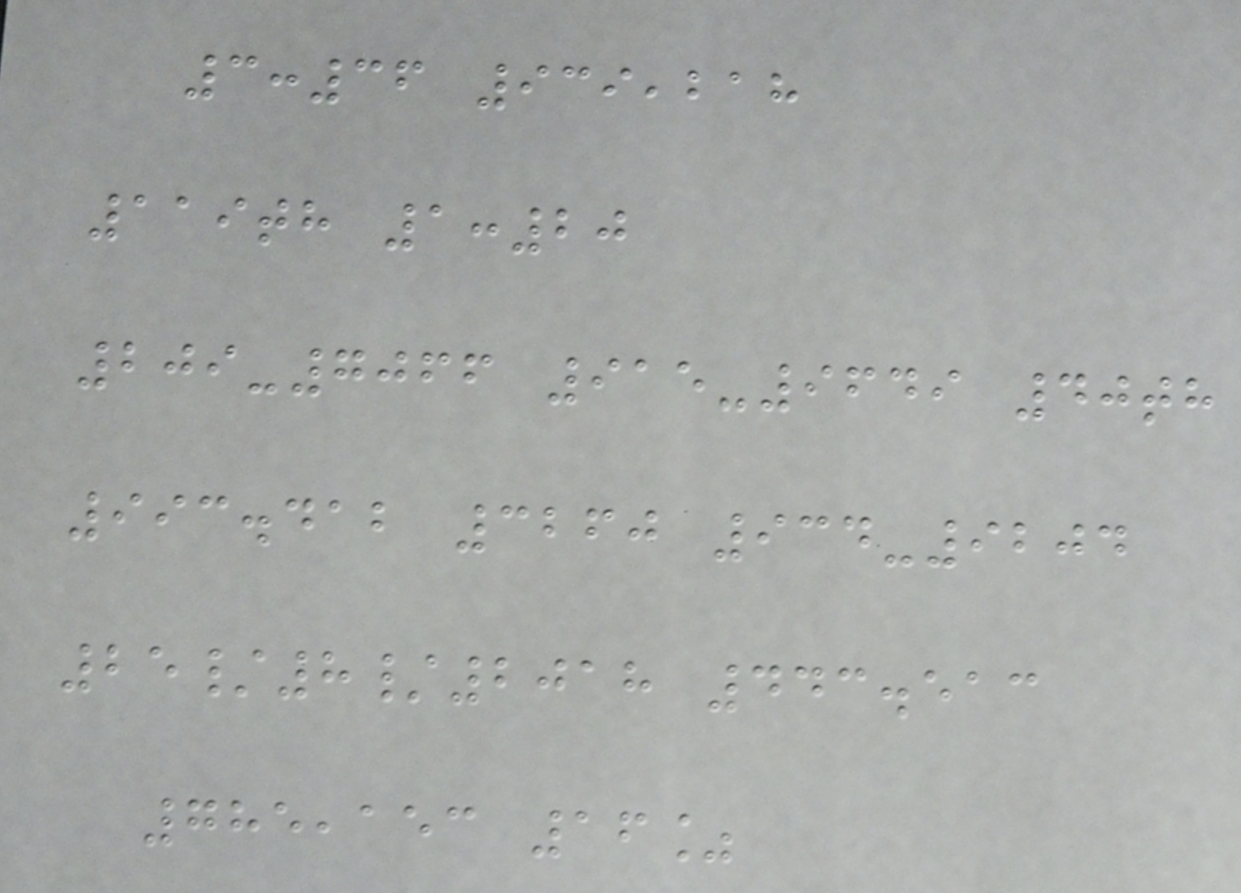3:36 939,218
119th 1:20
209-7066 915-9649 40th
993.412 3260 934-9204
25/8/2018 443.513
785,153 16%
